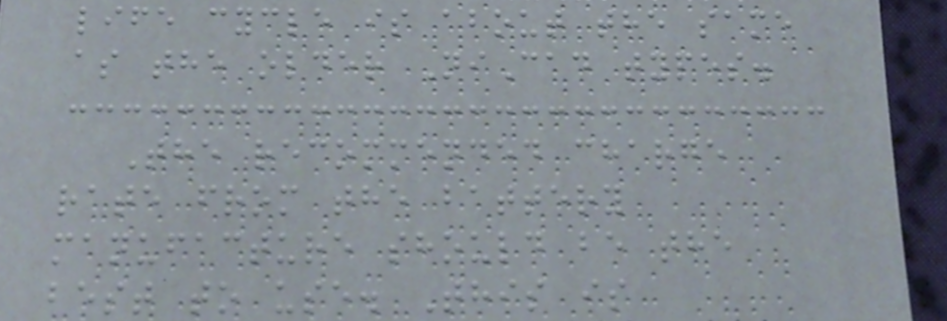life cycle is about the same
as the older NiCad types.
The recommended charge
rate from the battery
manufacture should be the
best to use. This is
